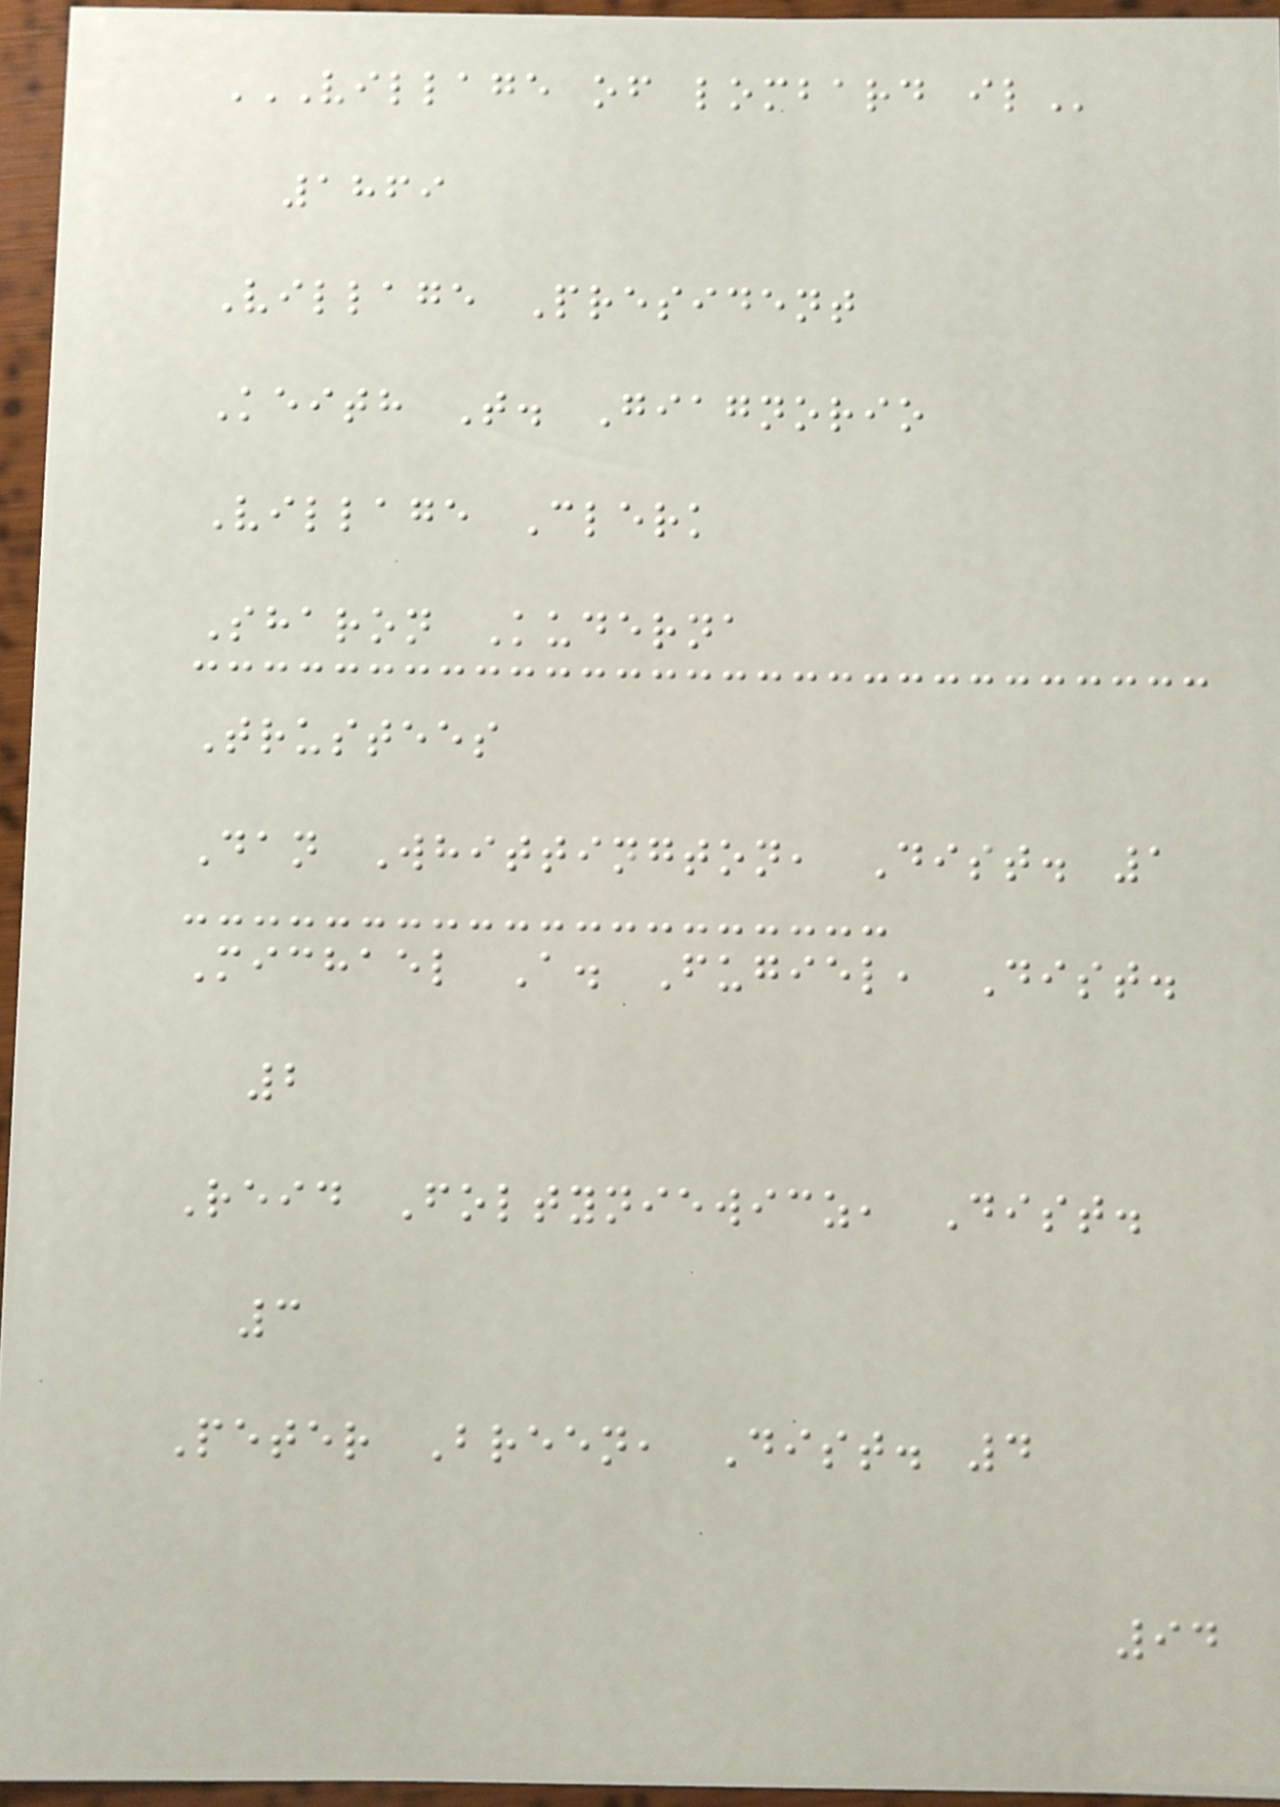VILLAGE OF LOMBARD IL
1869
Village President
Keith T. Giagnorio
Village Clerk
Sharon Kuderna
Trustees
Dan Whittington, Dist. 1
Michael A. Fugiel, Dist.
2
Reid Foltyniewicz, Dist.
3
Peter Breen, Dist. 4
94
